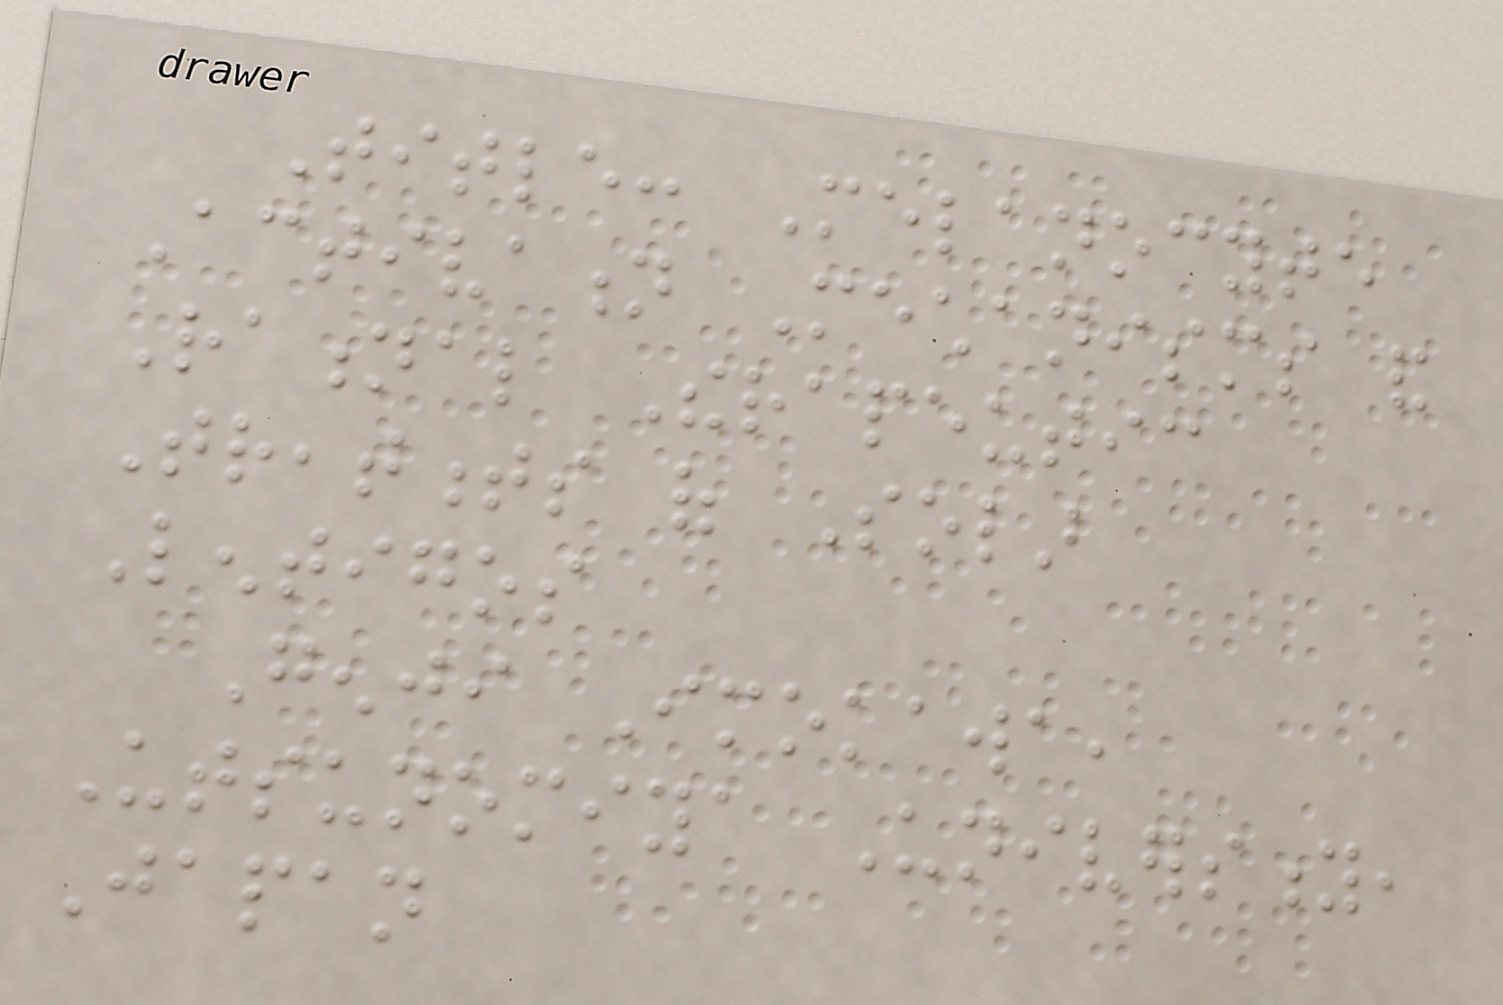Title: Melanocyte
Activation Mechanisms and
Rational Therapeutic
Treatments of Solar
Lentigos
Genji Imokawa,
Utsunomiya University,
Japan
